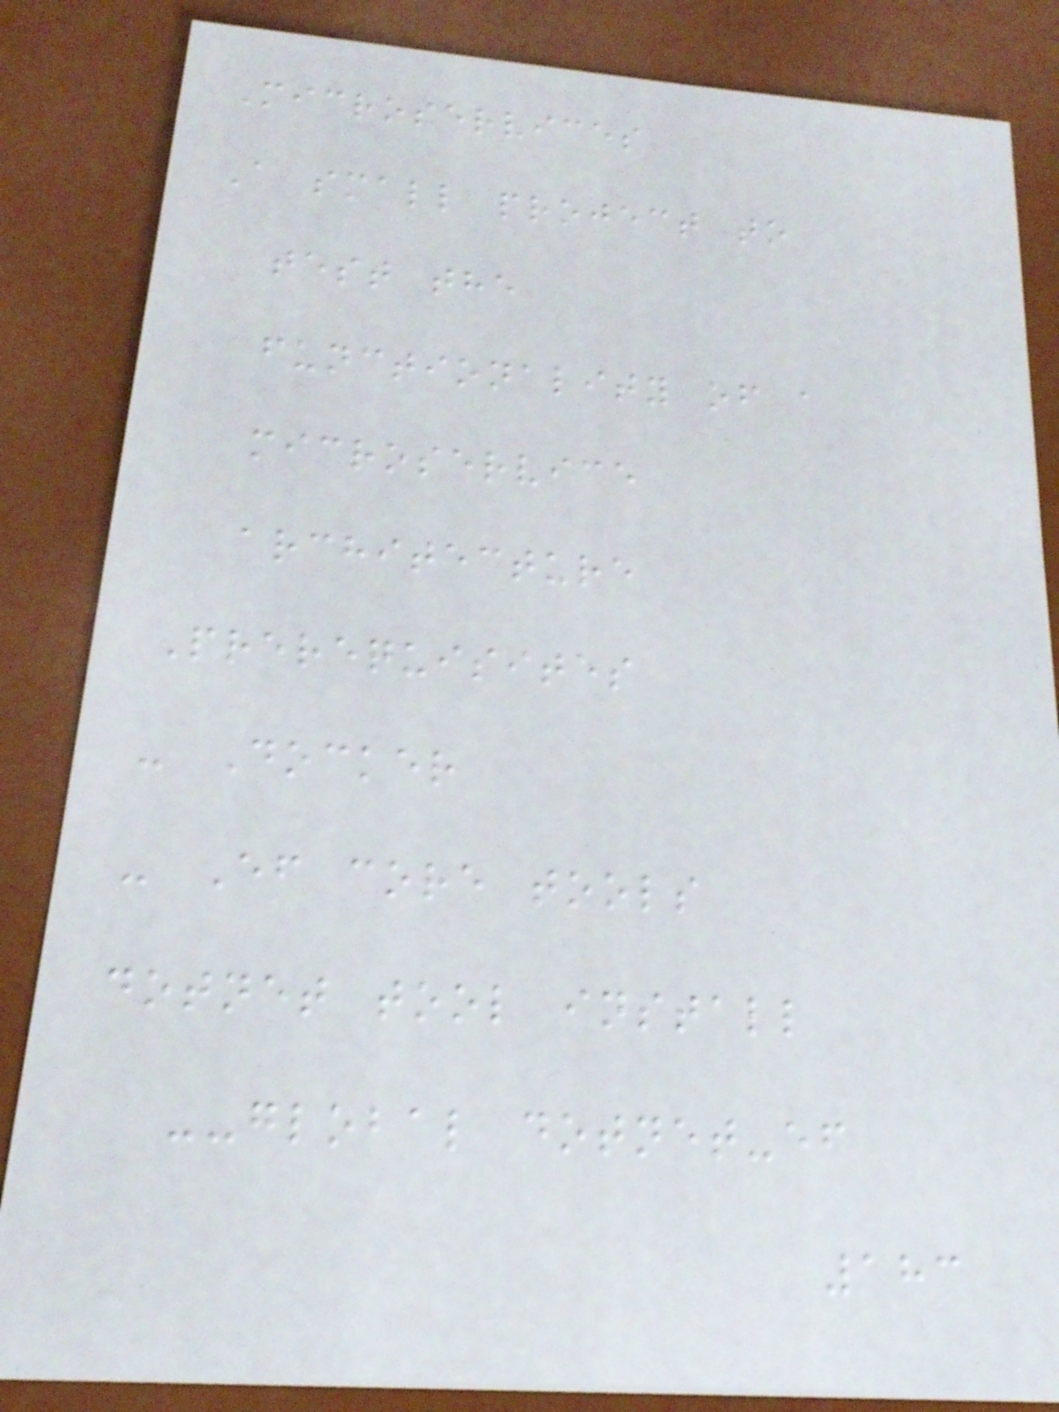Microservices
A small project to
test the
functionality of a
microservice
architecture
Prerequisites
- Docker
- Ef core tools
dotnet tool install
--global dotnet-ef
183
